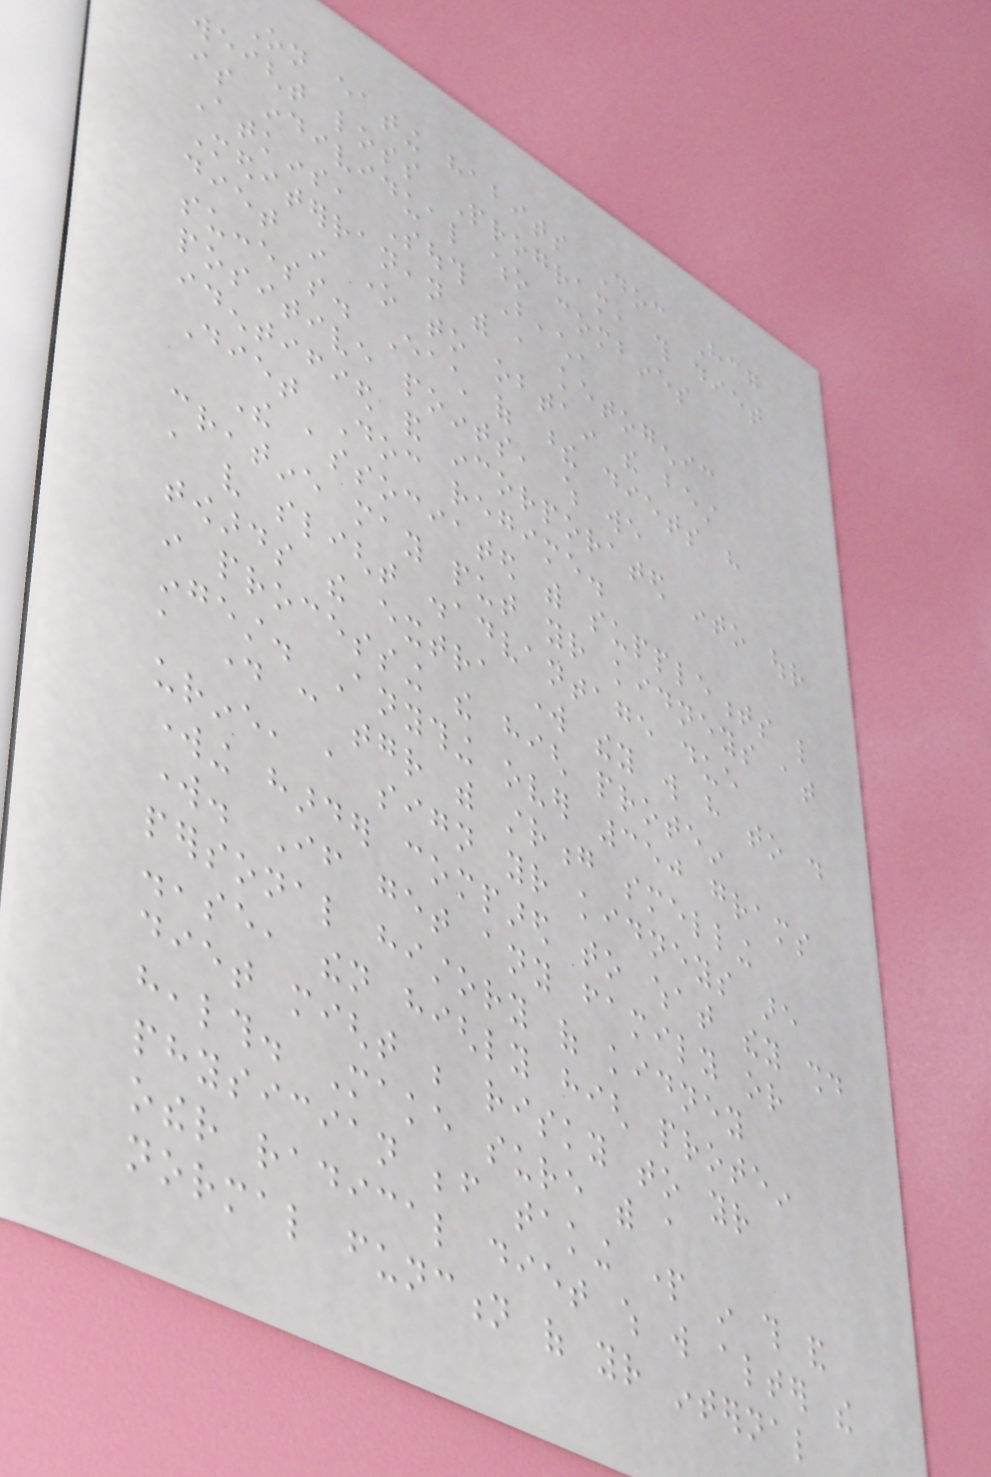On eating habits Doc Hcg
weight loss Program, this diet
is individual who combines
Atkins, South Beach,
Mediterranean with a ketogenic
diet in one to obtain the best
success. Each of these diets have
positive points, which we
identified and incorporated into our
Diet Doc regime.
The associated with supplements like
creatine may put your kidneys at
a very slight disadvantage due
towards the extra work they will have to do
in processing the high protein
ingest. Anything over 350 grams
a day can together with strong smelling
urine, a sign your kidneys are
working harder compared to what they should
work. If get any family or
personal history of kidney
disease, then highly high protein
diet might be risky to your
health. Make sure with a
physician before taking part in this and
other radical diet which will alter the
normal function of your internal
